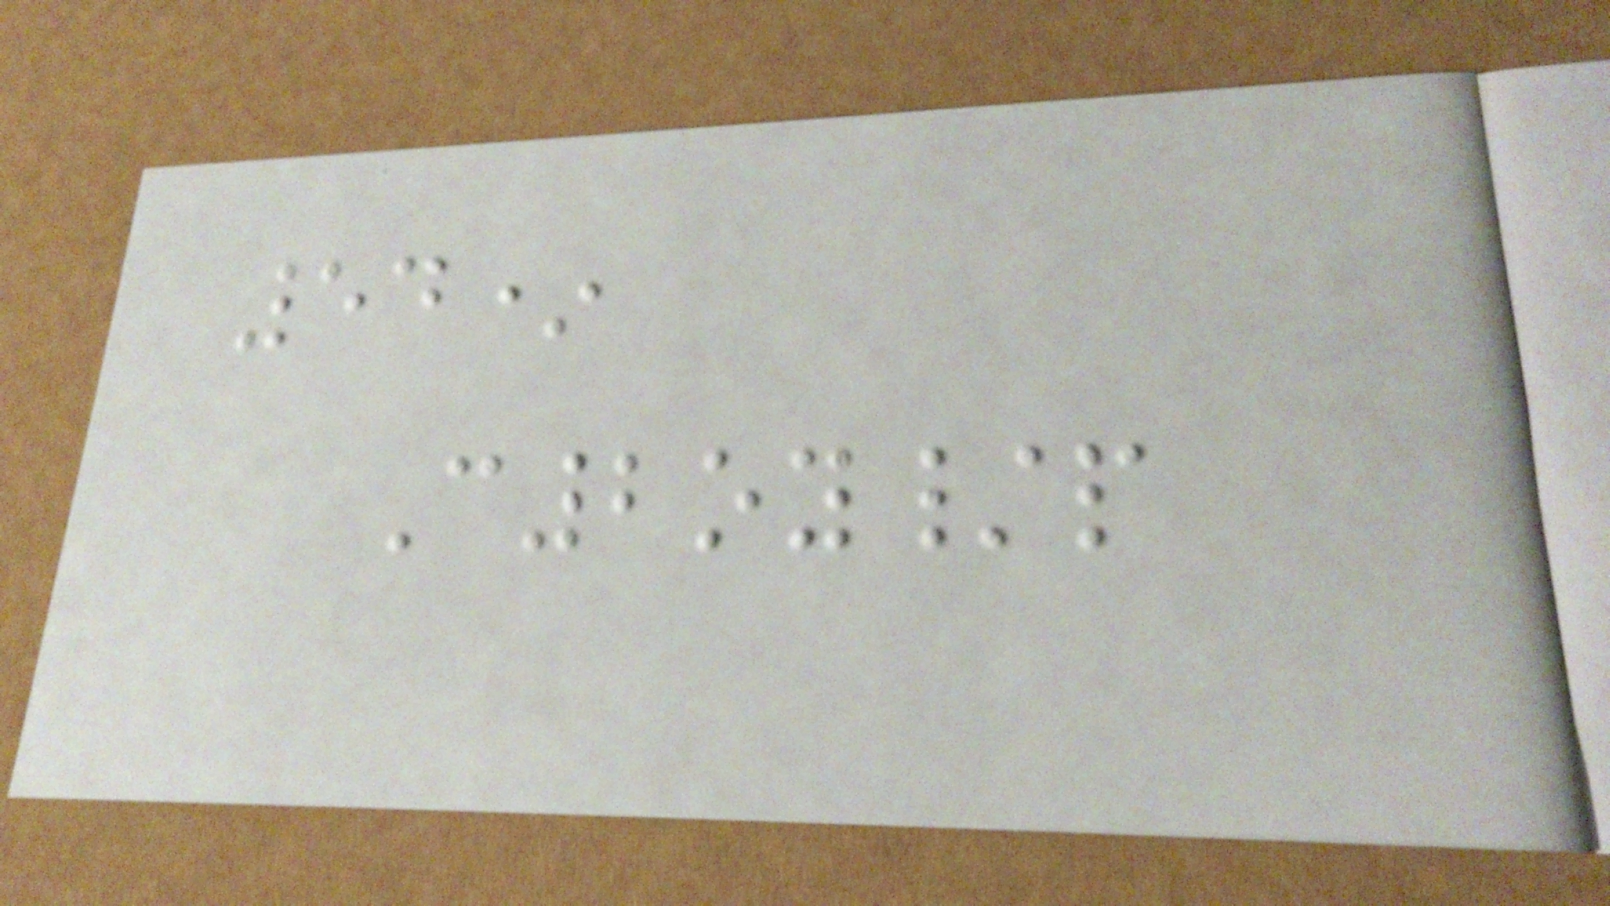54*
C2oy/p
